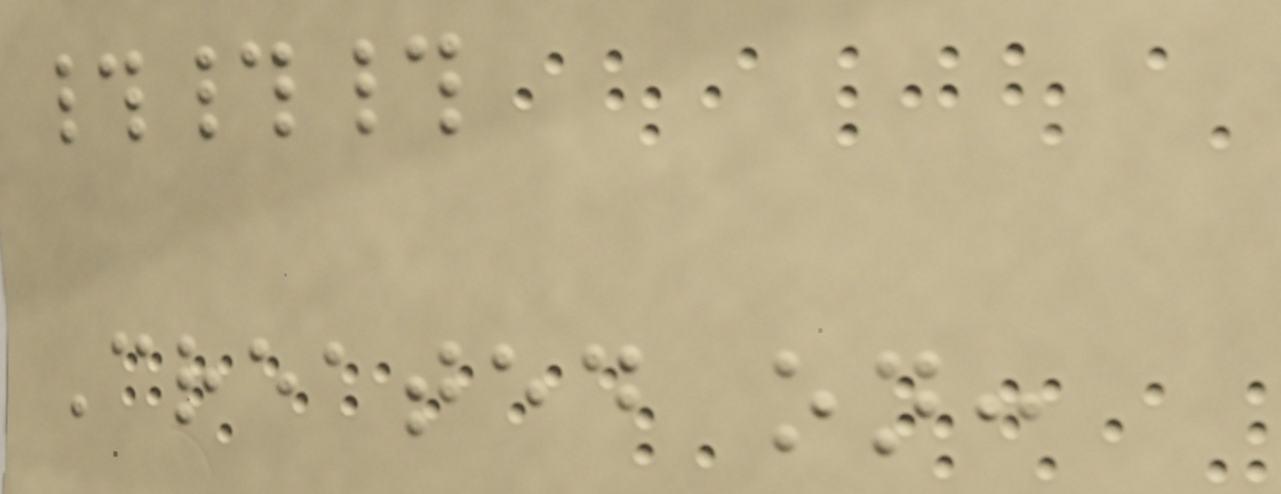###
Created on:
